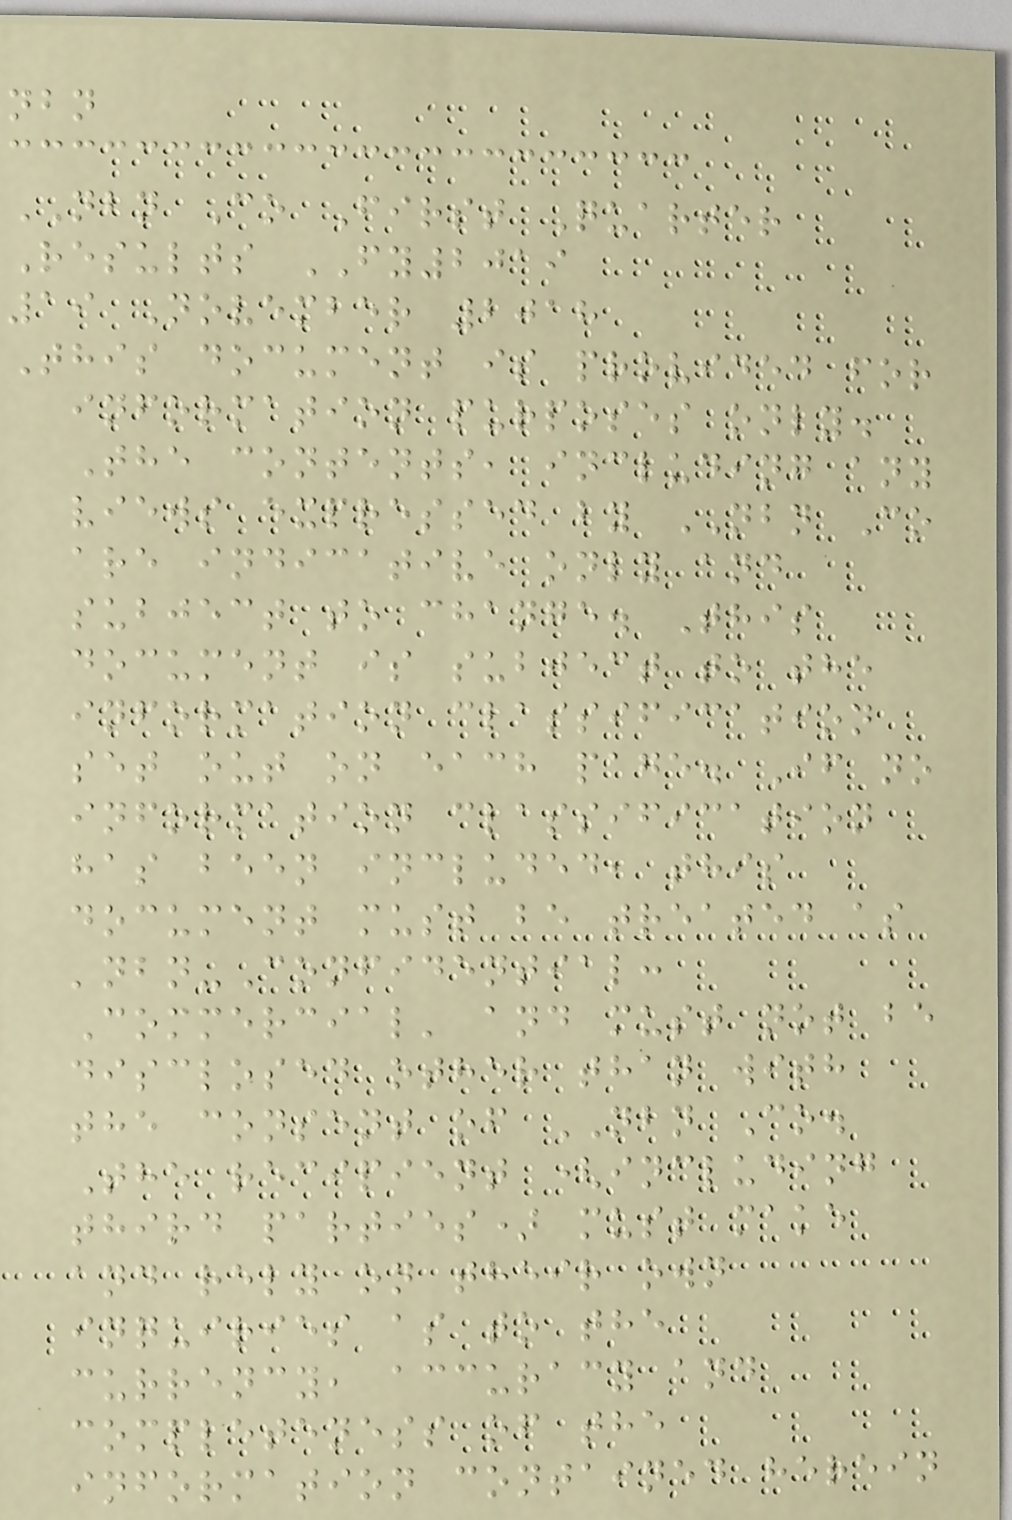nbn
NBN Co First Quarter
Results FY2019
19 November 2018
This document is provided for
information purposes only.
The contents, including any
views expressed by NBN Co
are indicative only and
subject to change. This
document is subject to the
information classification
set out on each page. If no
information classification
has been included, this
document must be treated as
'nbn-Confidential:
Commercial' and must not be
disclosed other than with
the consent of NBN Co.
The recipient (including
third parties) must make
and rely on their own
inquiries as to the
currency, accuracy and
completeness of the
information contained herein
